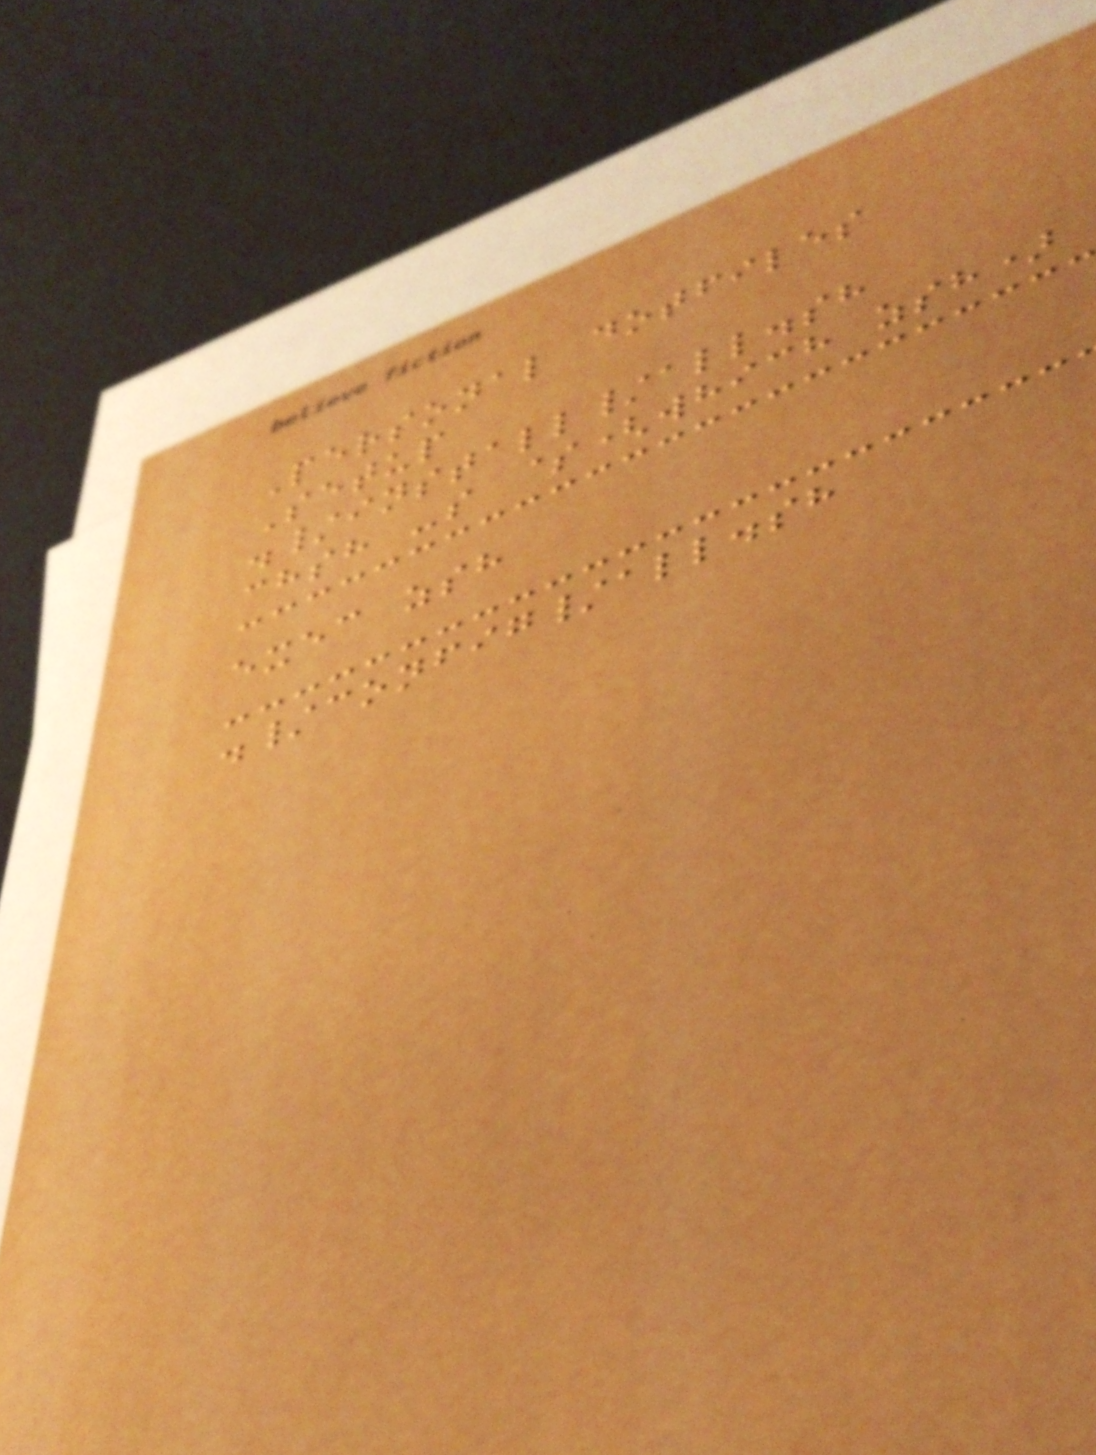Personal dotfiles
Setup
./install/all.sh
chsh -s $(which zsh)
exec zsh
./config/all.sh
